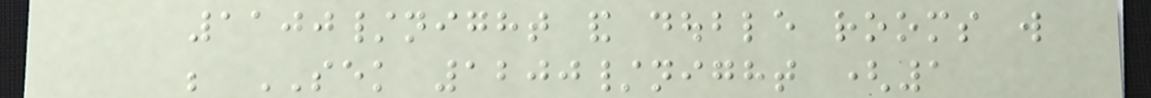1100/night and double rooms will
be SEK 1200/night (1
